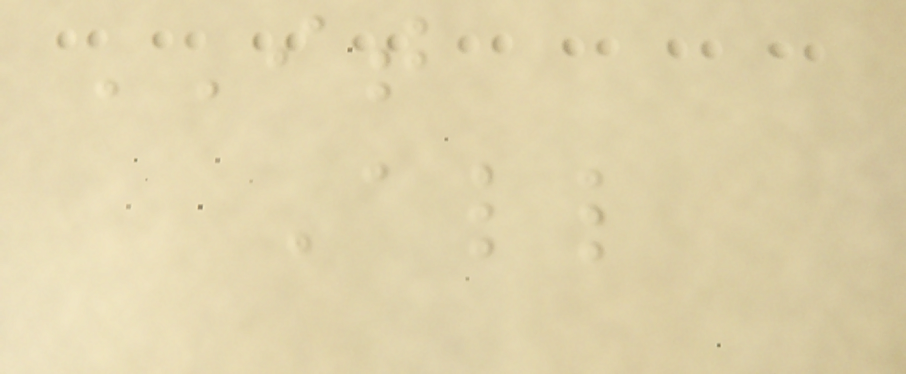IT
All
